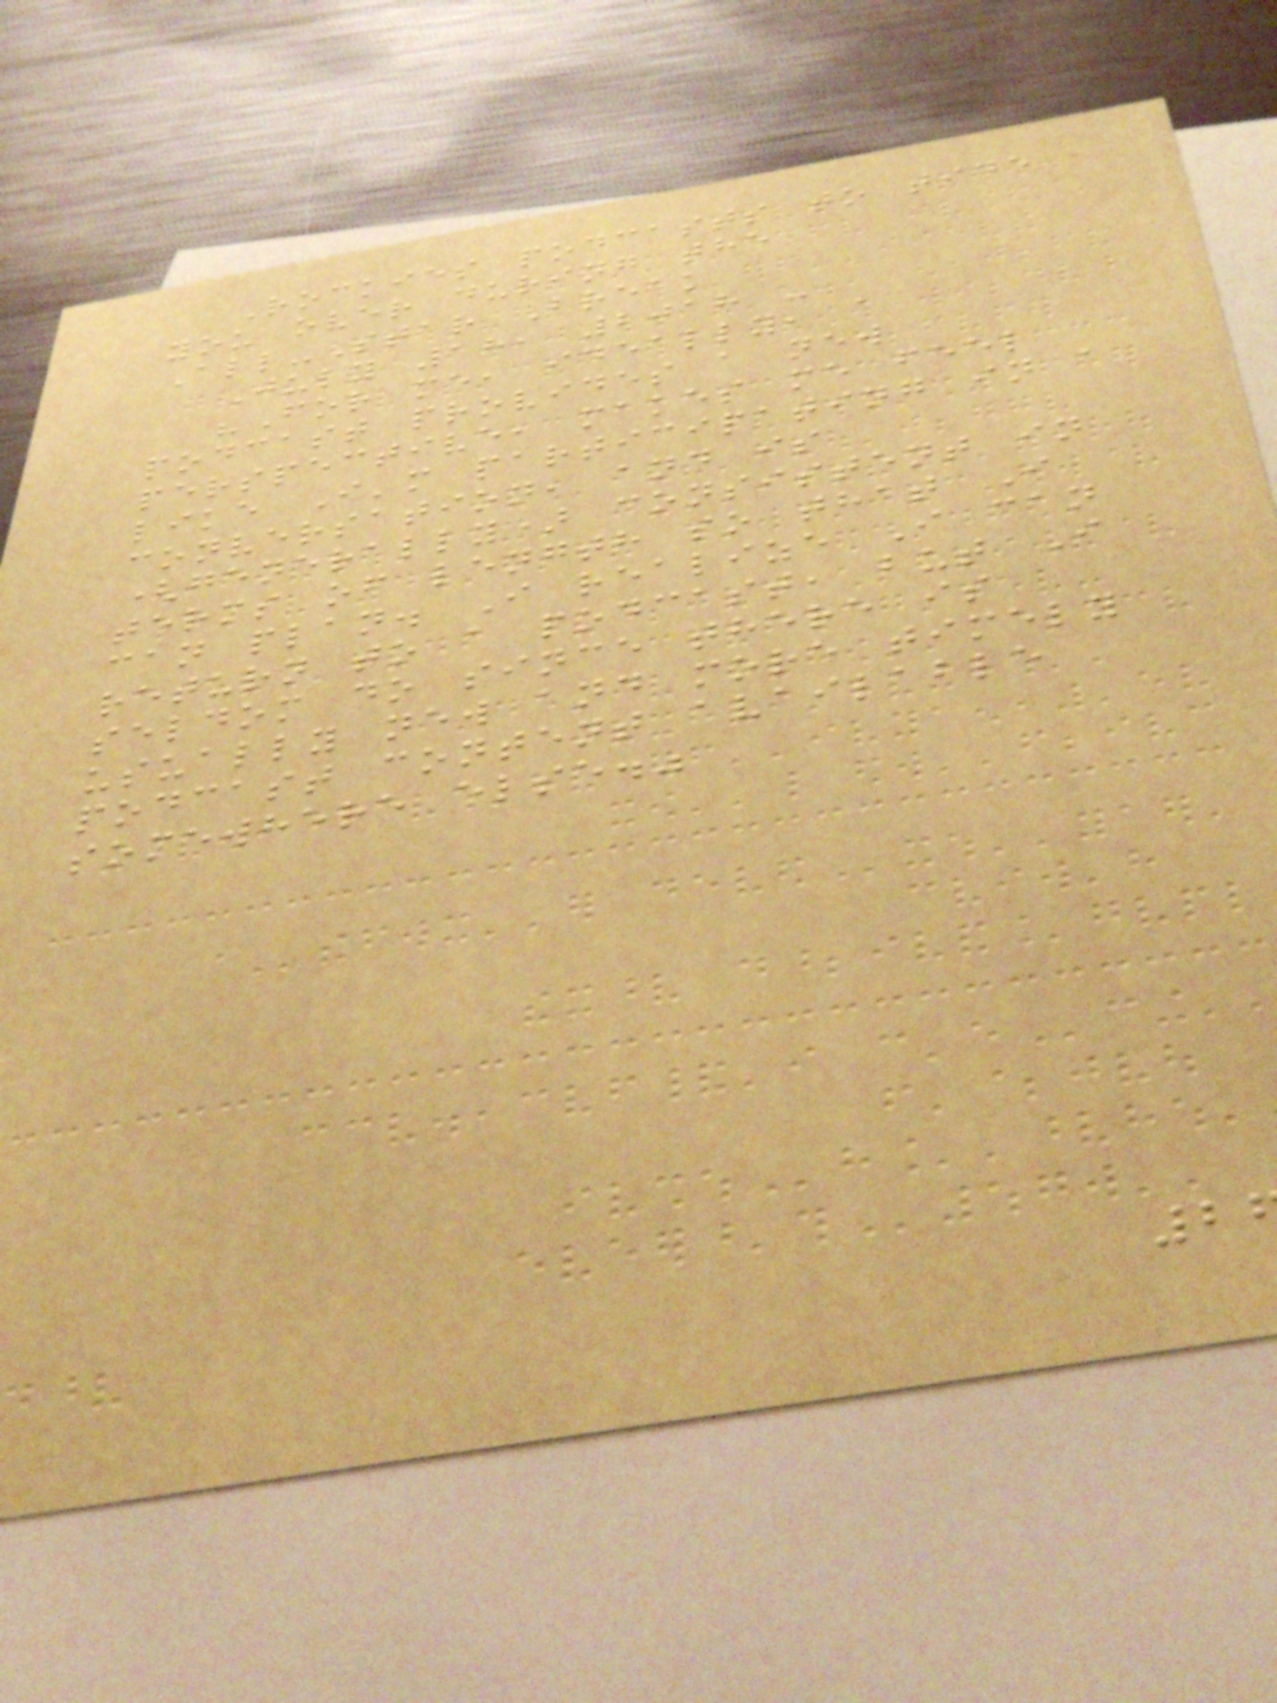Rockies podcasts to tide
you over during the
All-Star Break
July 18, 2018 -
"For me, ideally, a
podcast provides a new
perspective, makes me feel
like I'm participating in a
conversation, and is
(generally) consistent in
terms of length so that I
can plan. I realize I can
return to a podcast, but I
seldom do since there is
usually new and more timely
podcast content available
somewhere else."
